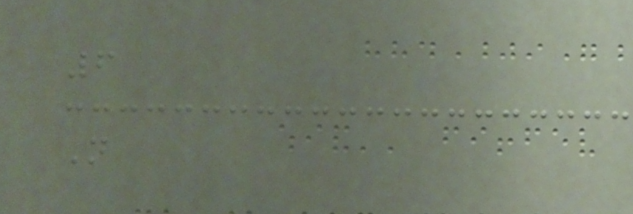6
N
